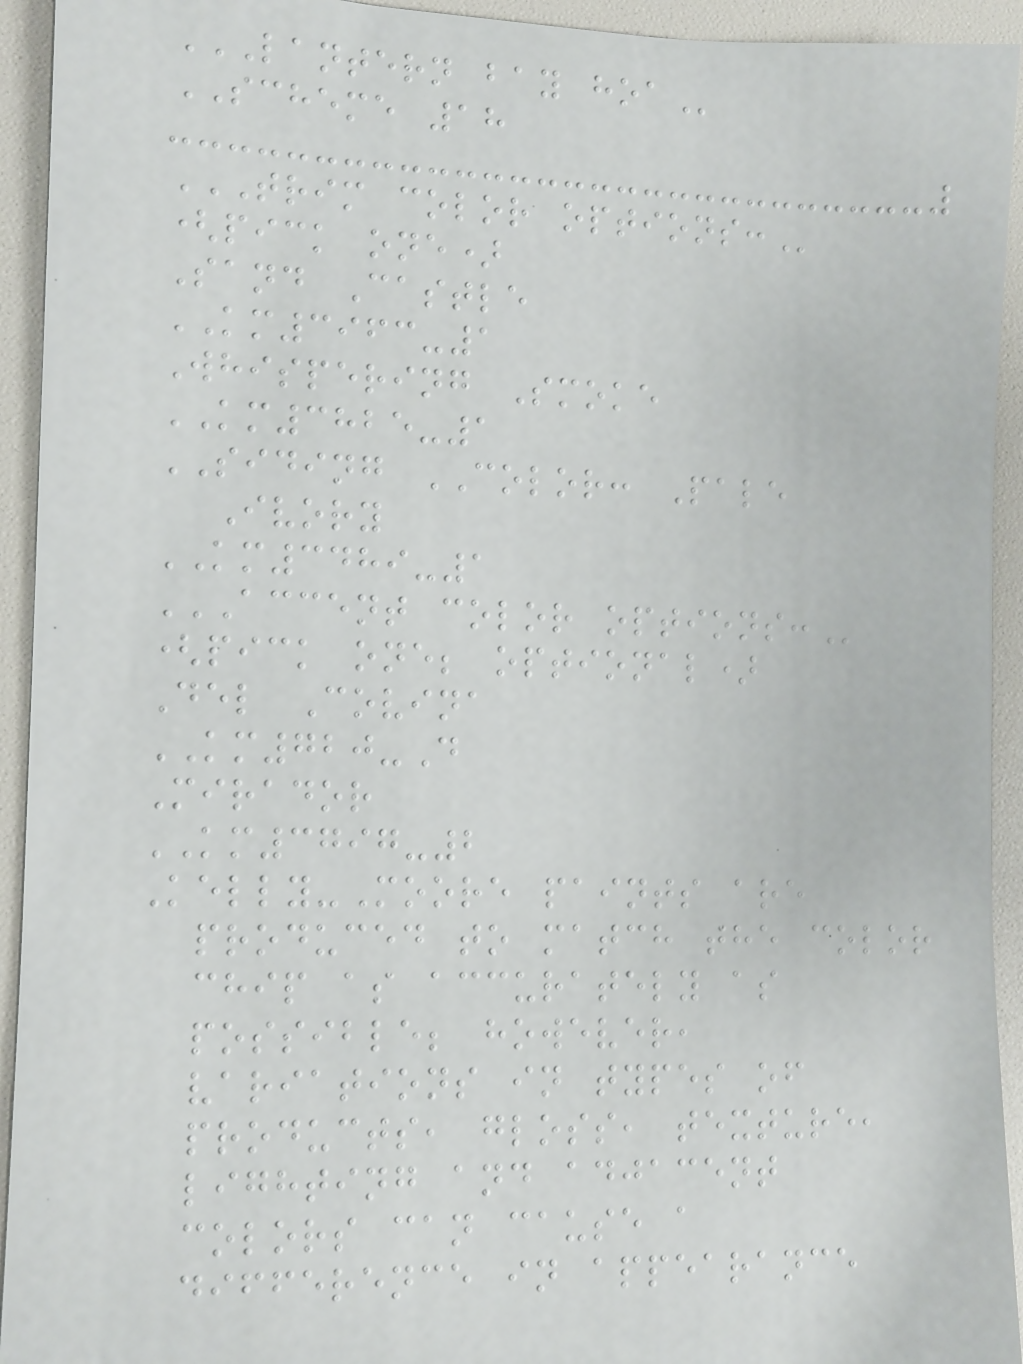LANTERN BAY HOA
SCHEME 18
TRIM COLOR OPTIONS:
(pick one)
Sand Castle
KM3963-1
Whispering Smoke
KM3825-1
SIDING COLOR: Pale
Ivory
KM3489-1
ACCENT COLOR OPTIONS:
(pick one; optional)
Del Covina
KM720-D
Mirador
KM3797-2
Kelly-Moore paints are
produced to match the color
chip as accurately as
possible; however,
variations in types of
products, gloss, texture,
lighting and adjacent
colors can cause a
difference in appearance
